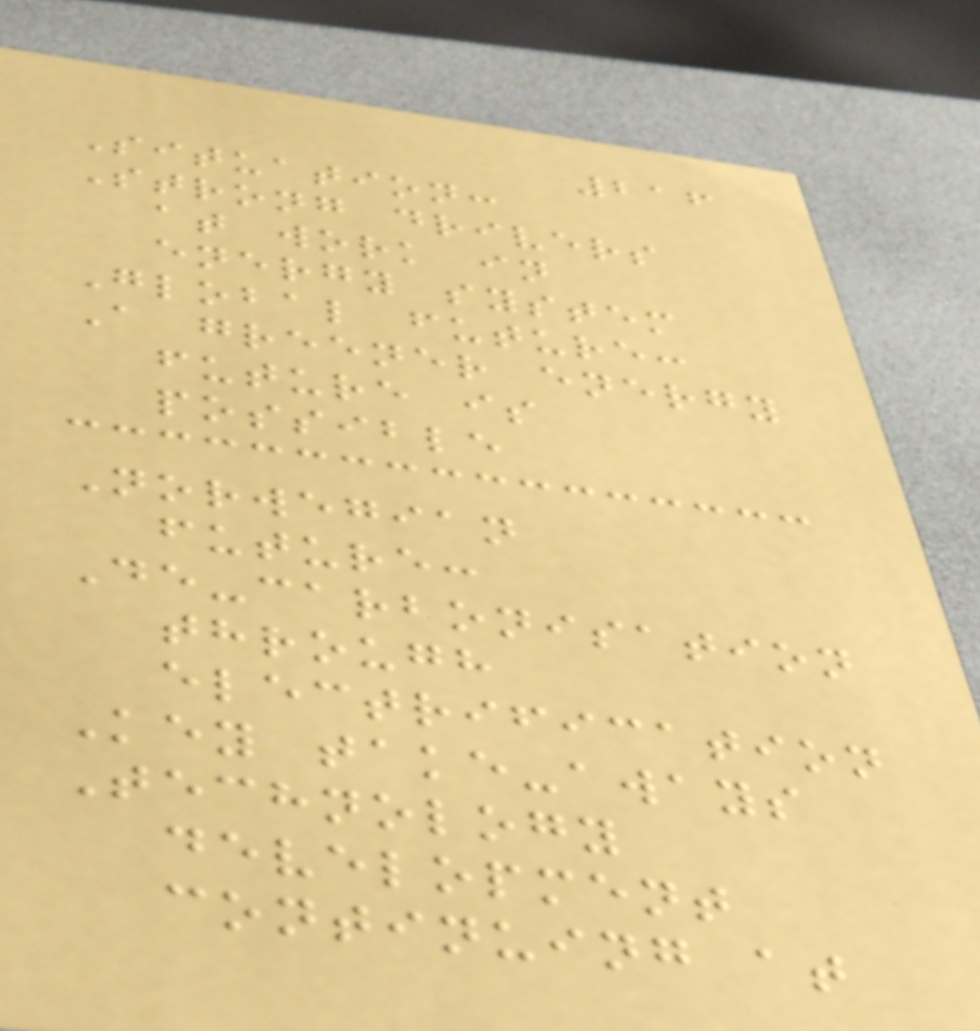216
Situation:
Strong drivers
at work in
energy system
Global future:
A greener energy
future is
possible
Norwegian
future:
De-carbonisation
through
electrification
Key take-aways
Technology
development
continuing at
